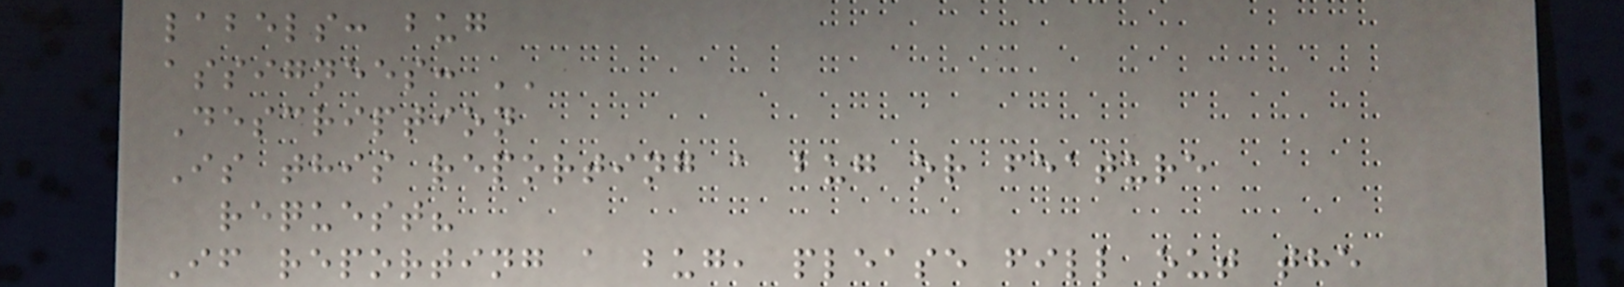labels: bug
assignees: ''
Description
Is this reporting a bug or feature
request?
If reporting a bug, please fill out the
